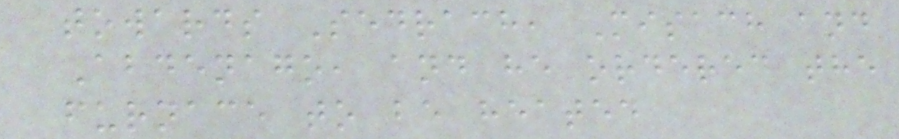towards Sedrach, Misach and
Abdenago, and he ordered the
furnace to be heated
